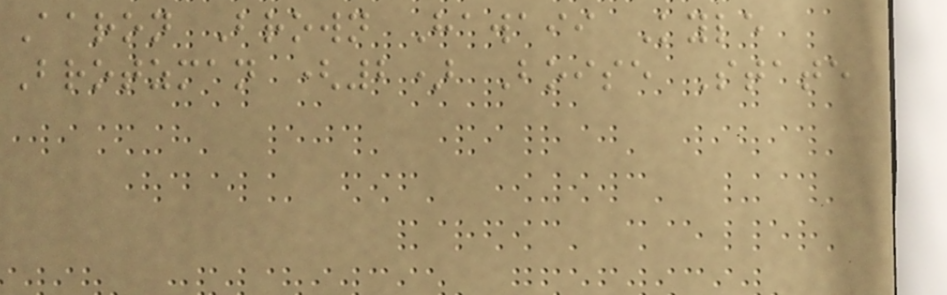Aaron Brown Hawaii Kyle
Brotzman (2) Boise State
